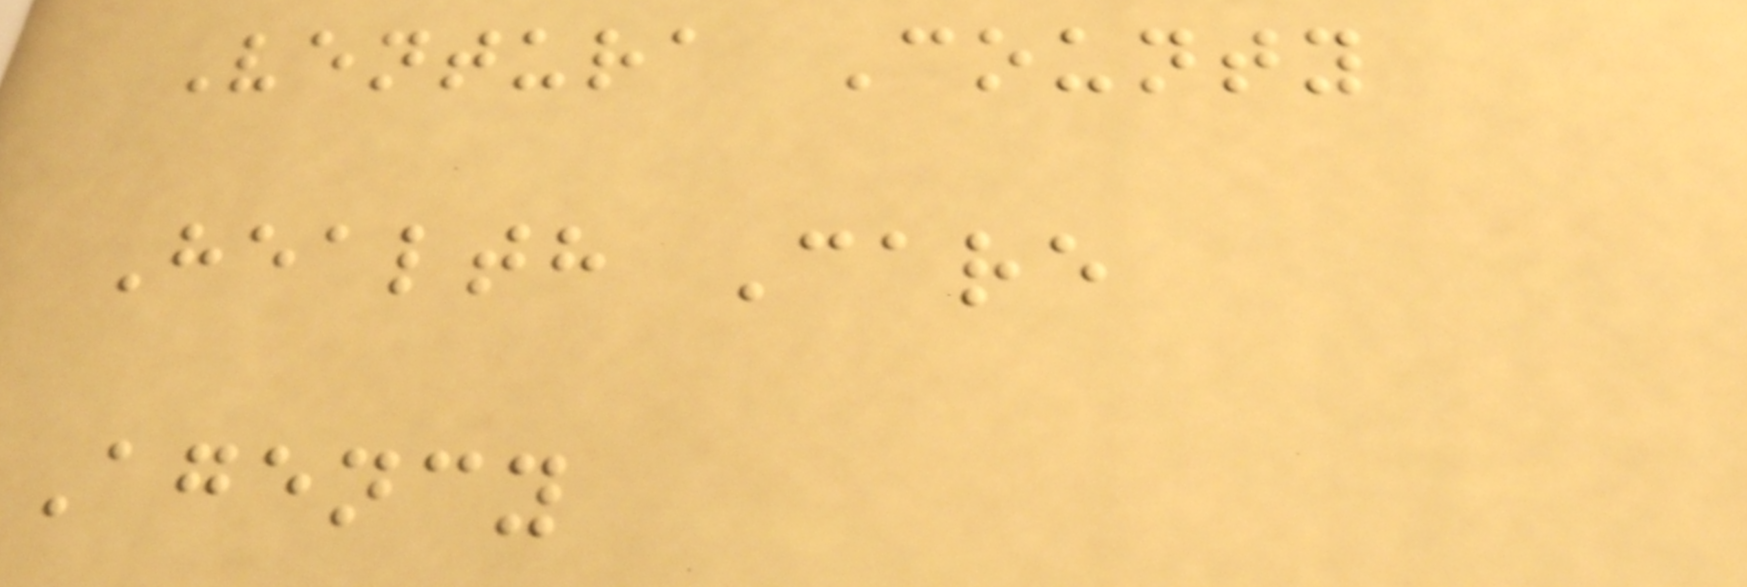Ventura County
Health Care
Agency
